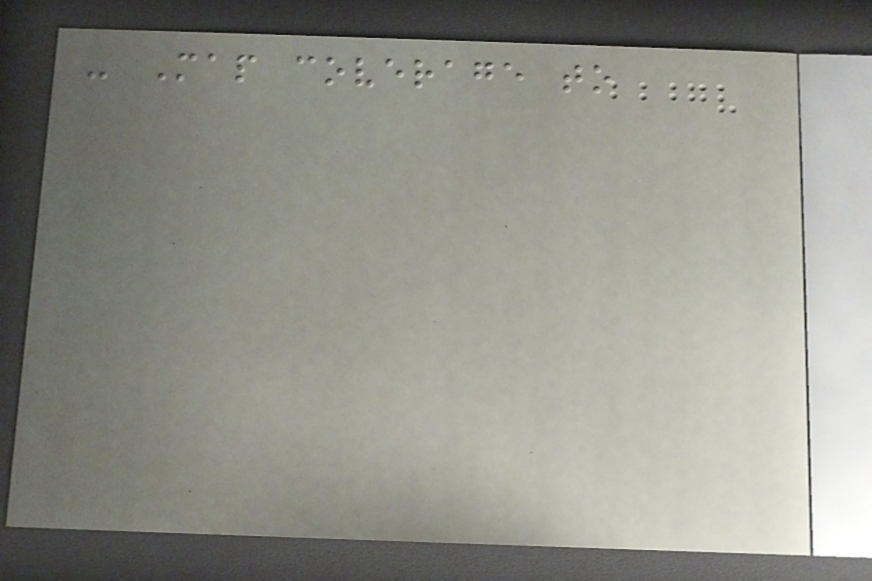- Map coverage to
